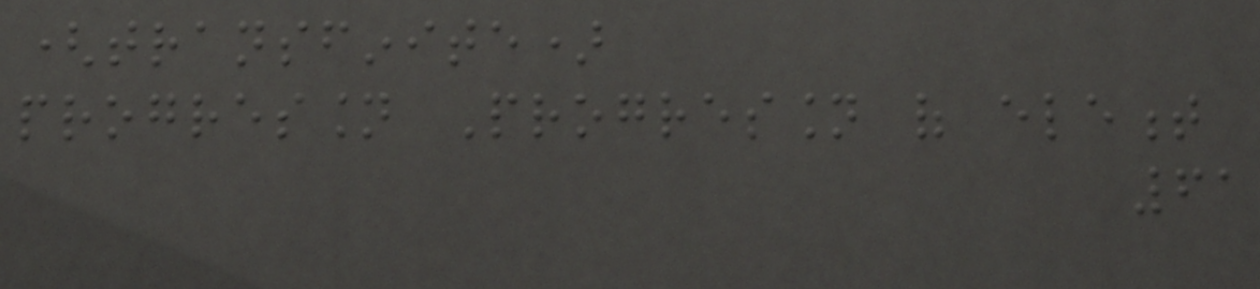(transfinite)
progression Progression of element
61
